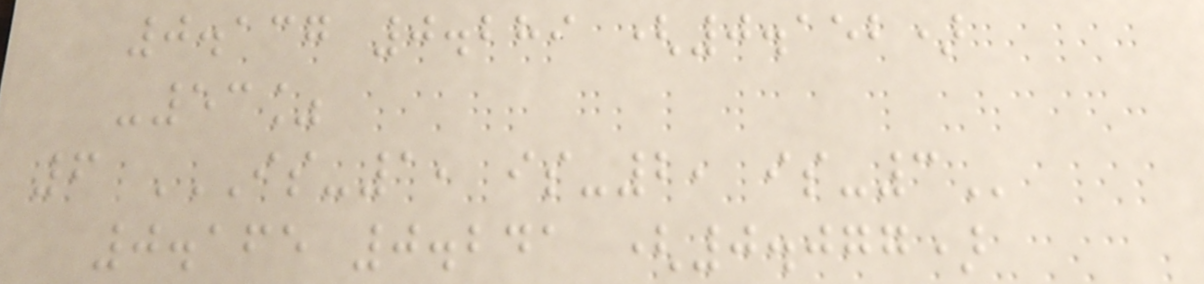0.137 0.289 (0.152)
-53%
6 IS-1, IS-2, IS-3
0.165 0.241 (0.077)
